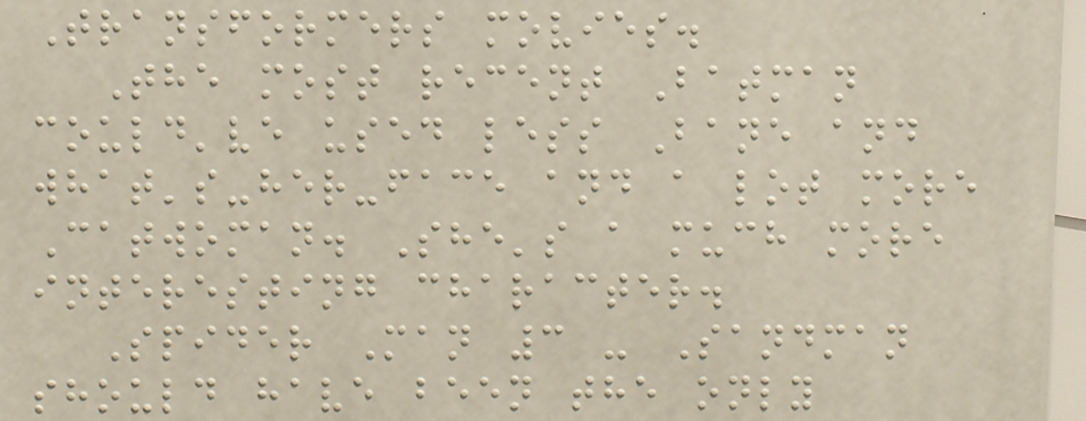Transformers movies.
The most recent Batman
could've used less Bane and
what's-her-face and a lot more
Catwoman. She's a much more
interesting character.
Spider Man 3 - Sandman
should have been the only
